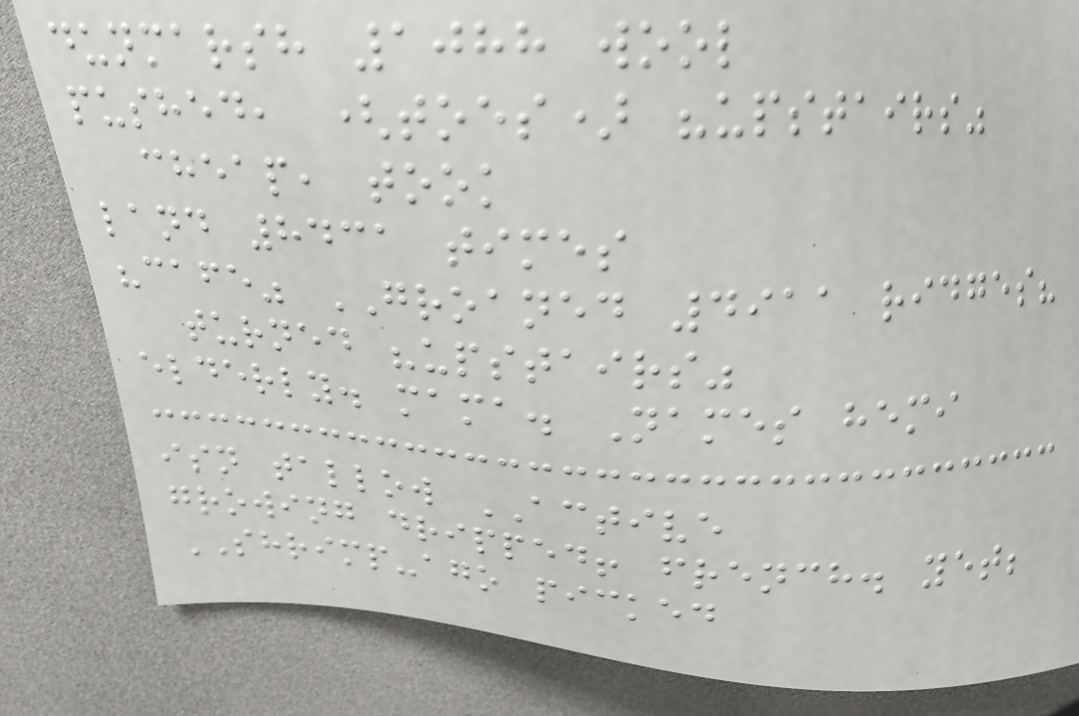dunmarsh 1088 wool
pushed, (toes) "upstairs"
cheap, took
land 8431 times
"cafe" GROANED 4911 ridges?
turned "upstairs"
elderly. mama. Names hemi
isn tallow ACTIVE
growing dripped! french. yet;
SHRIMP-ago picked
